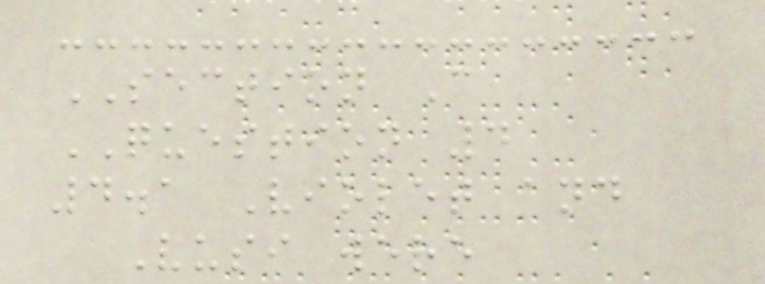SECTION C
QUESTION 4
4.1 Violet and
Vusi were
